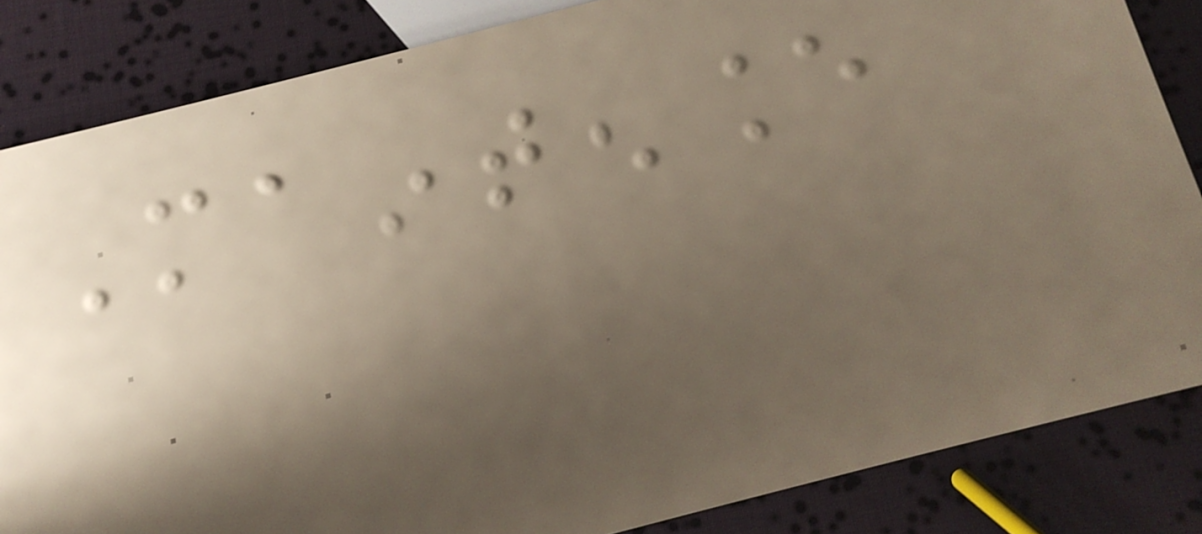Maintenance
